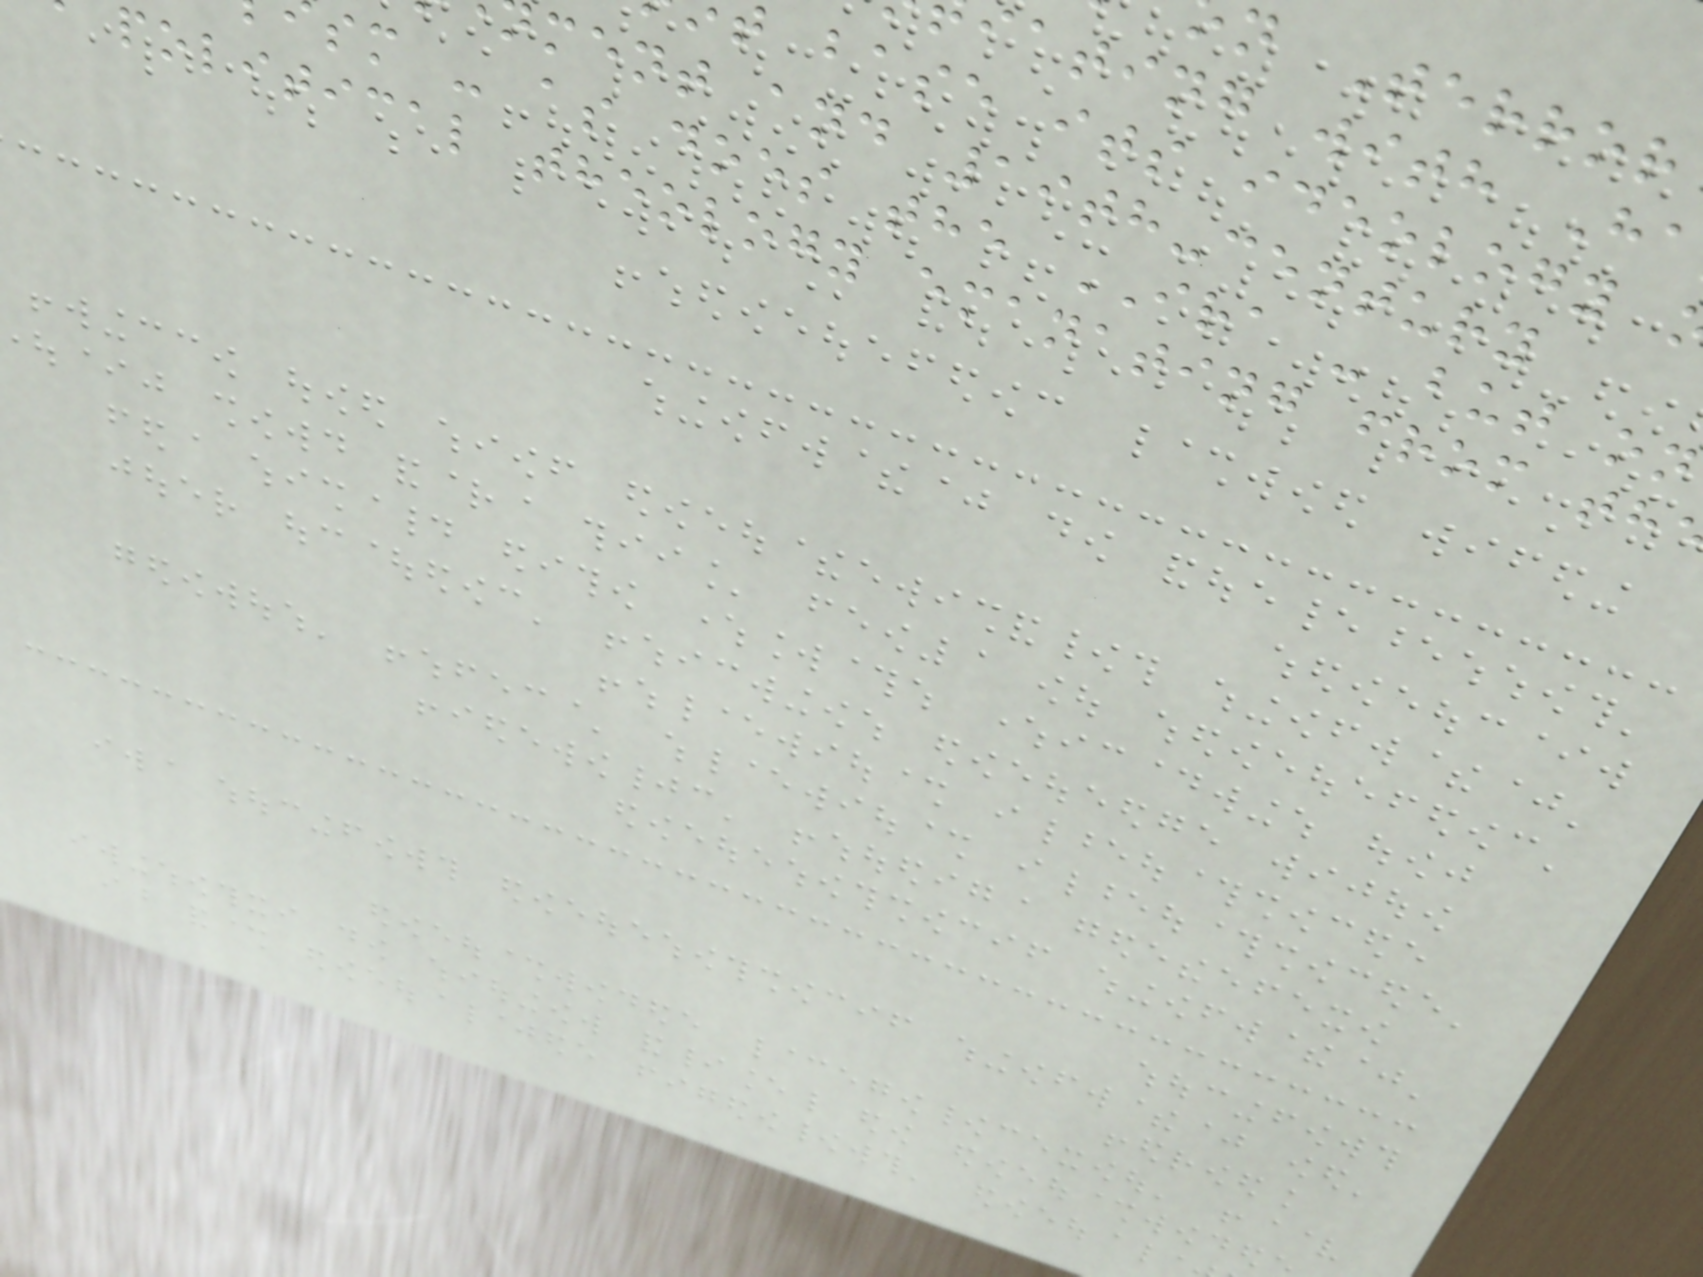n Terror
iating with Ha
base its ideology
ment and 19th-century
sm - as does the IRA - but on
political theology emanating from th
